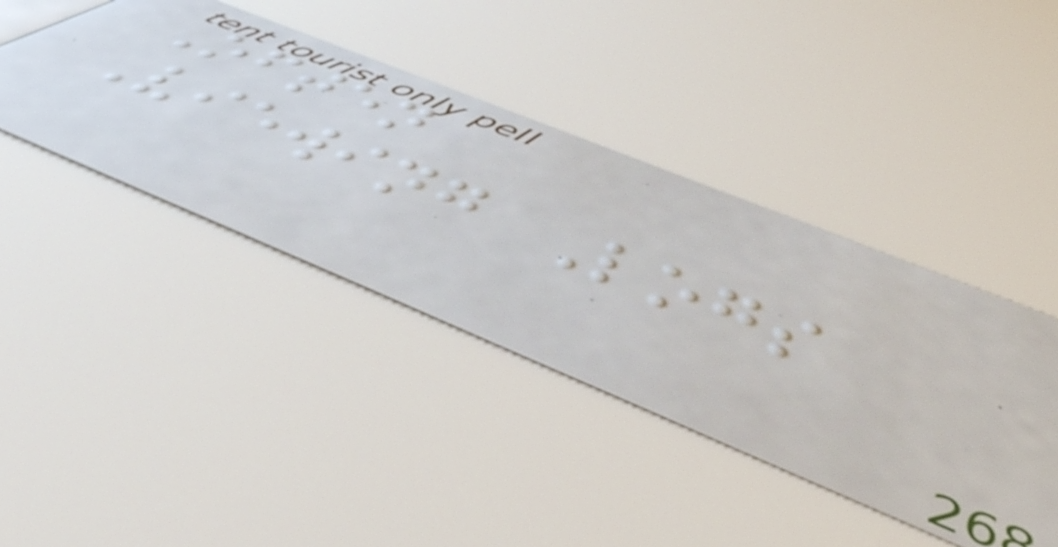Often
Viewing Logs
